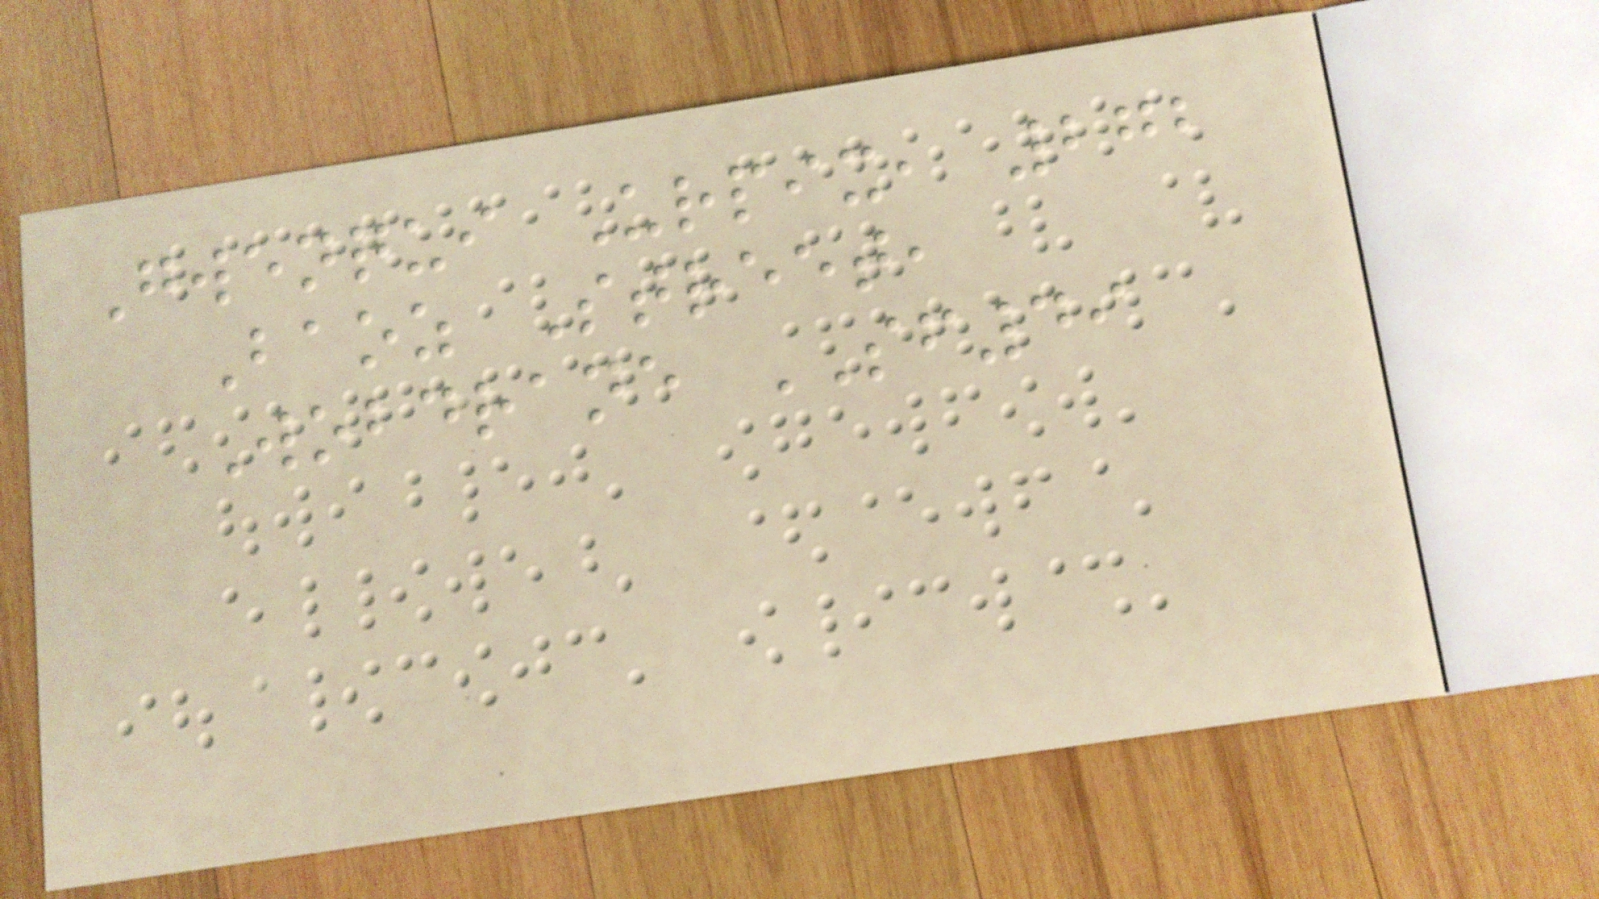Gwenqui Urpix, 272
Baoz Street,
Wobdrane SF49
